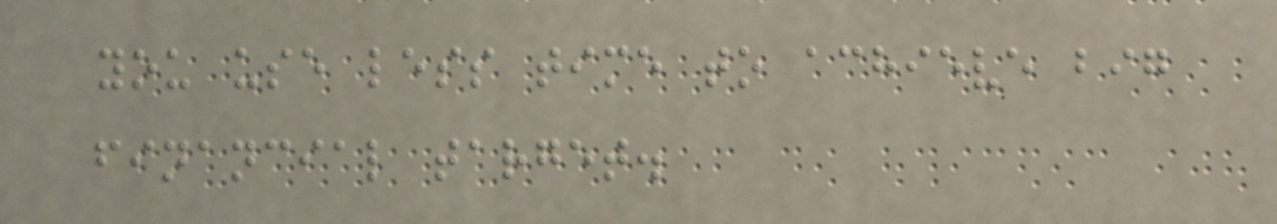you use less time to achieve big
financial target.
